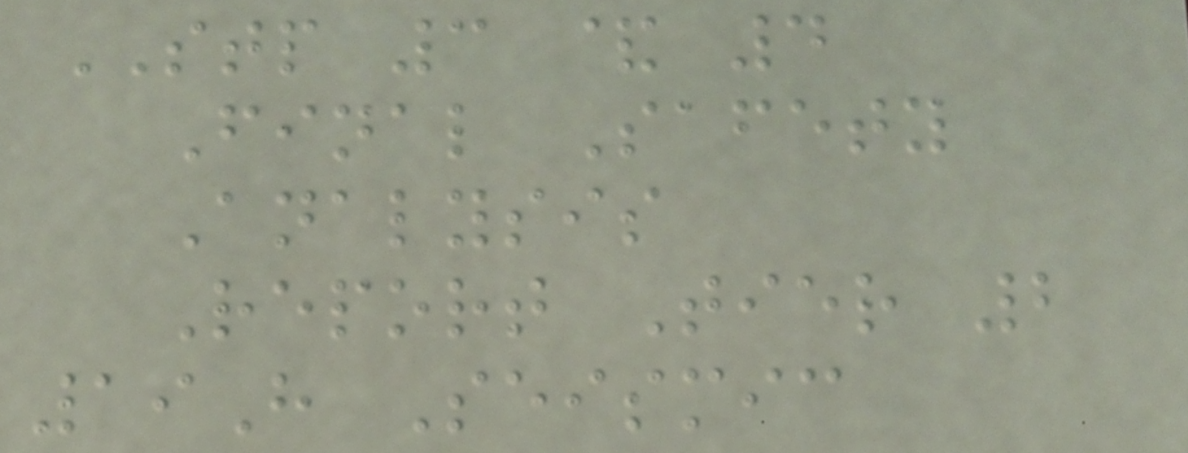STP 3 & 4
Final Safety
Analysis
Report Tier 2
19H Seismic
